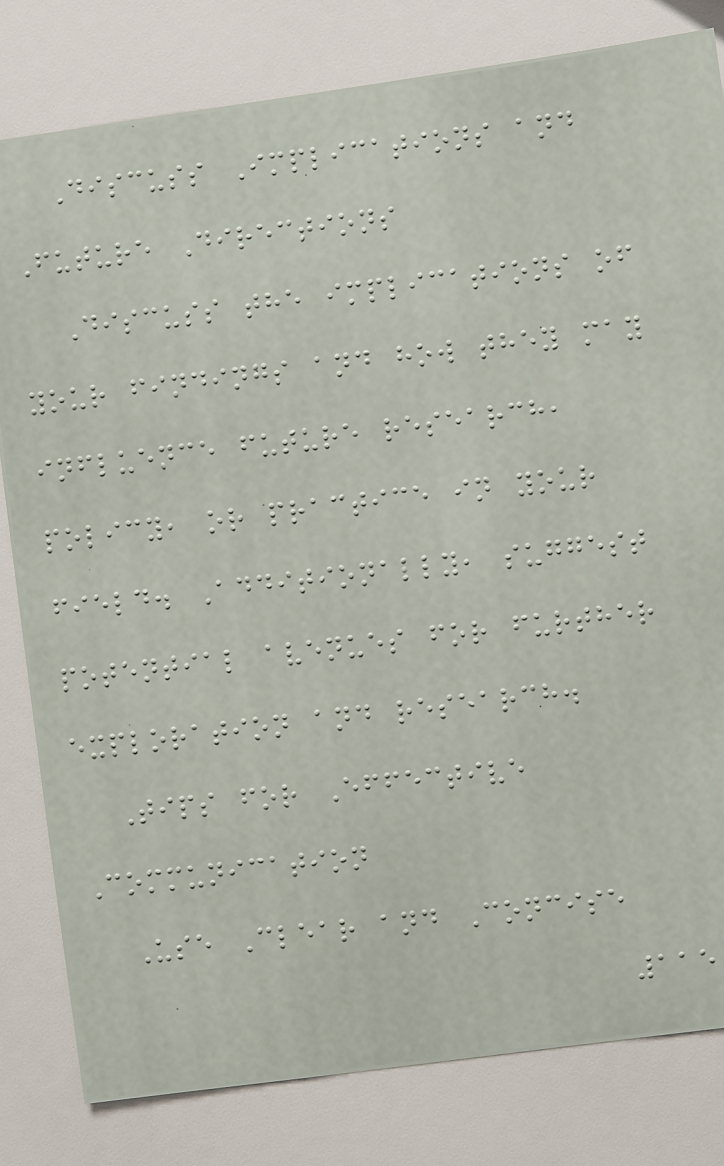Discuss Implications and
Future Directions
Discuss the implications of
your findings and how they may
influence future research,
policy, or practice in your
field. Additionally, suggest
potential avenues for further
exploration and research.
Tips for Effective
Communication
Use Clear and Concise
115
